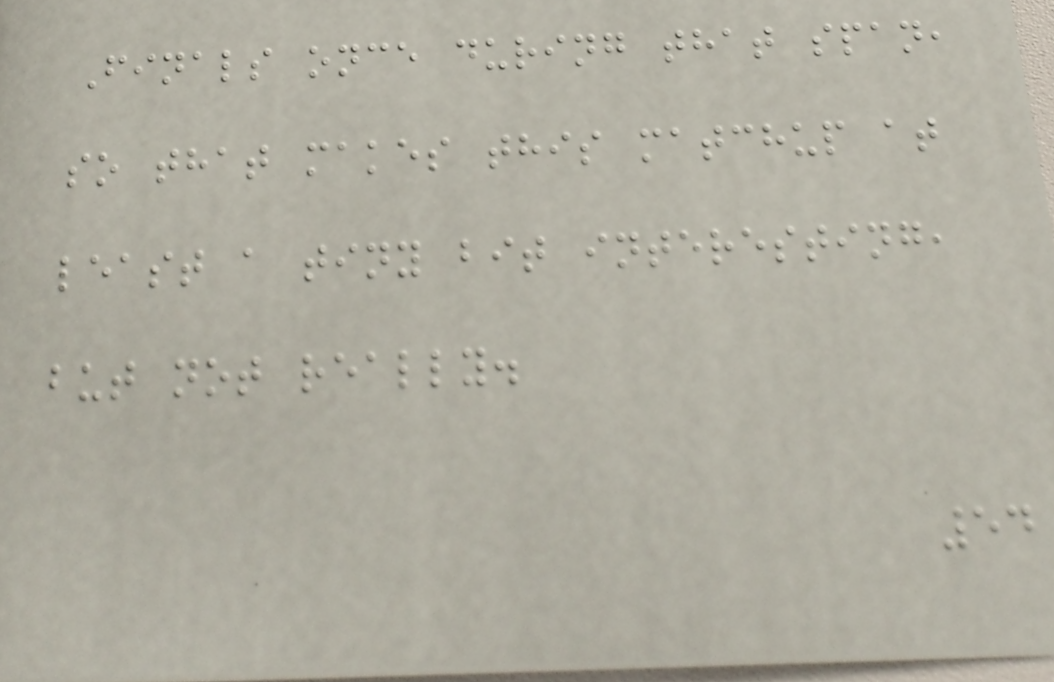Finals once during that span,
so that makes this matchup at
least a tiny bit interesting,
but not really.
54
